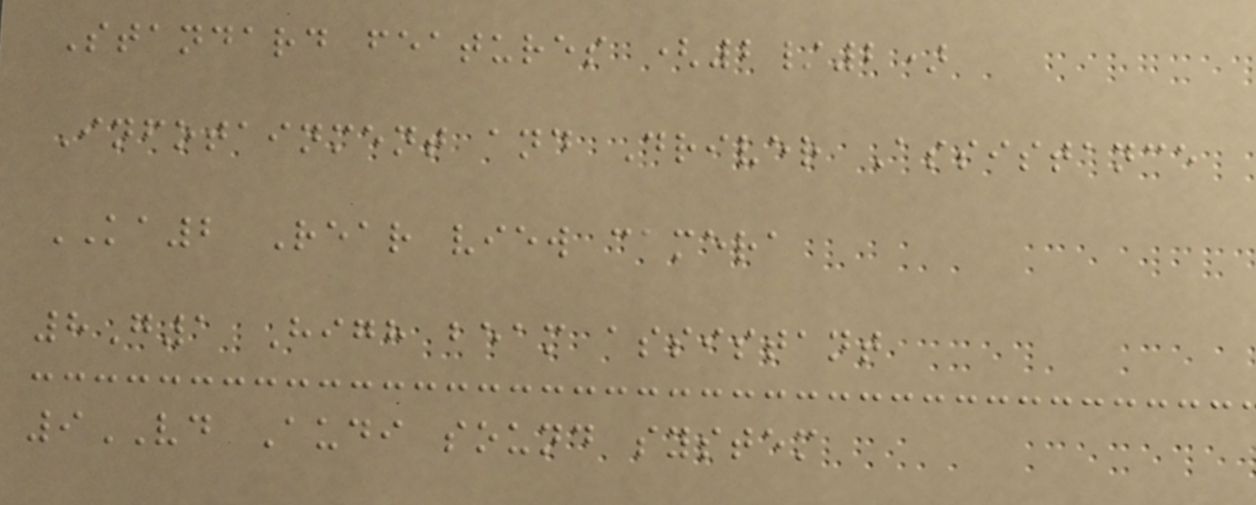Standard features (2/2)
Infotainment and Driver Assistance
KA2 Rear view camera
8G1 High beam assistant
9VD Audi sound system
